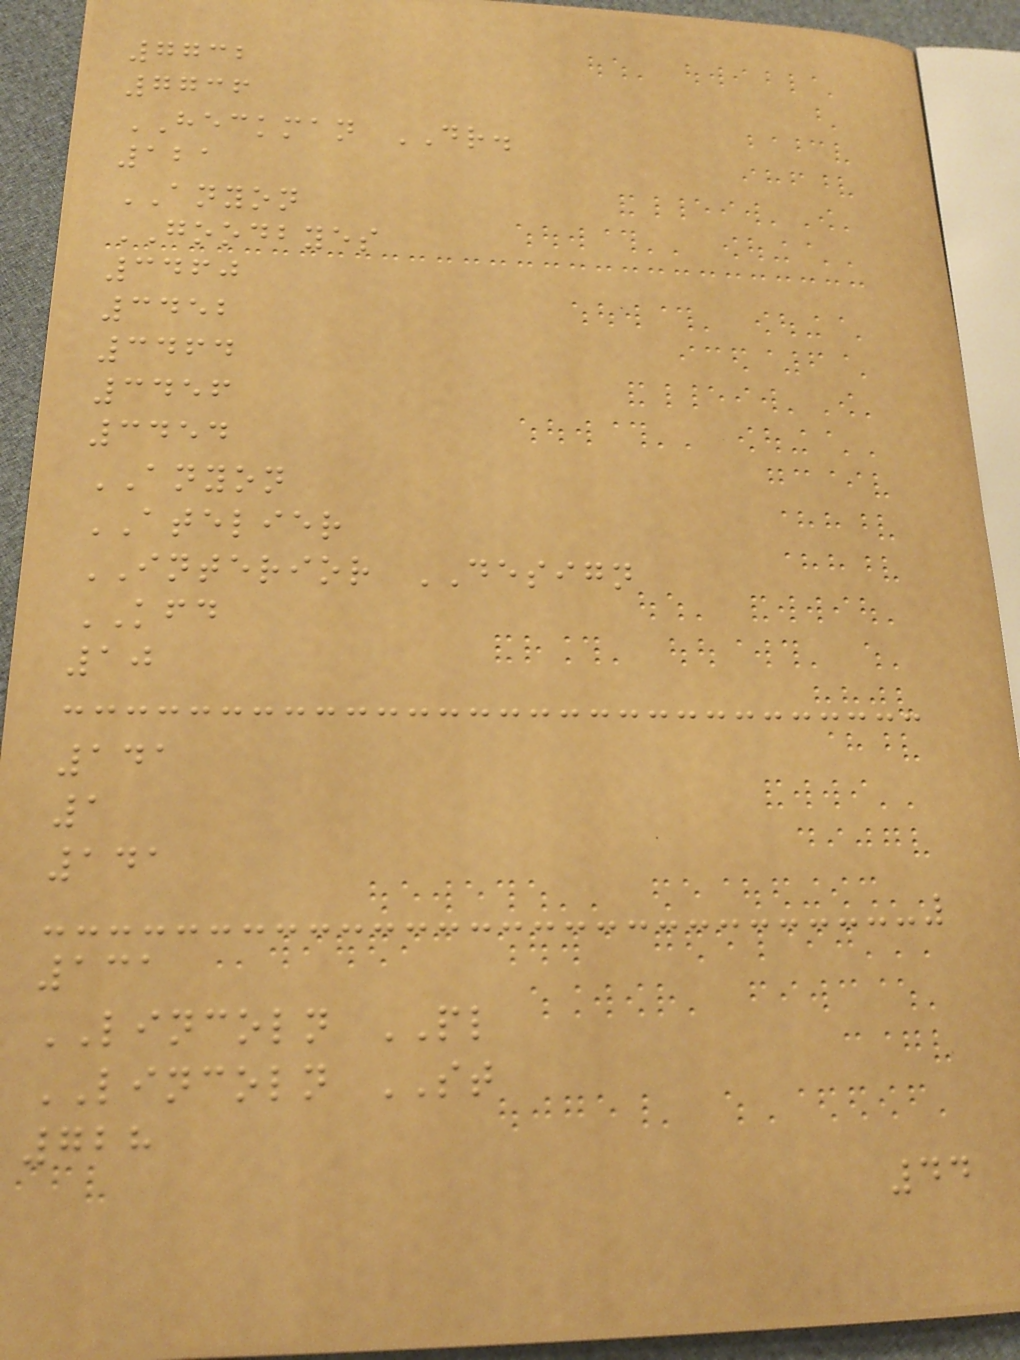7732
7736
HECKMAN DR.
121
ANYON
GOODBYES
3460
3452
3464
3456
3454
ANYON
ATELIER
INTERIOR DESIGN
KFD
10
141
1
141
131
LINCOLN PL
LINCOLN ST
728
44
